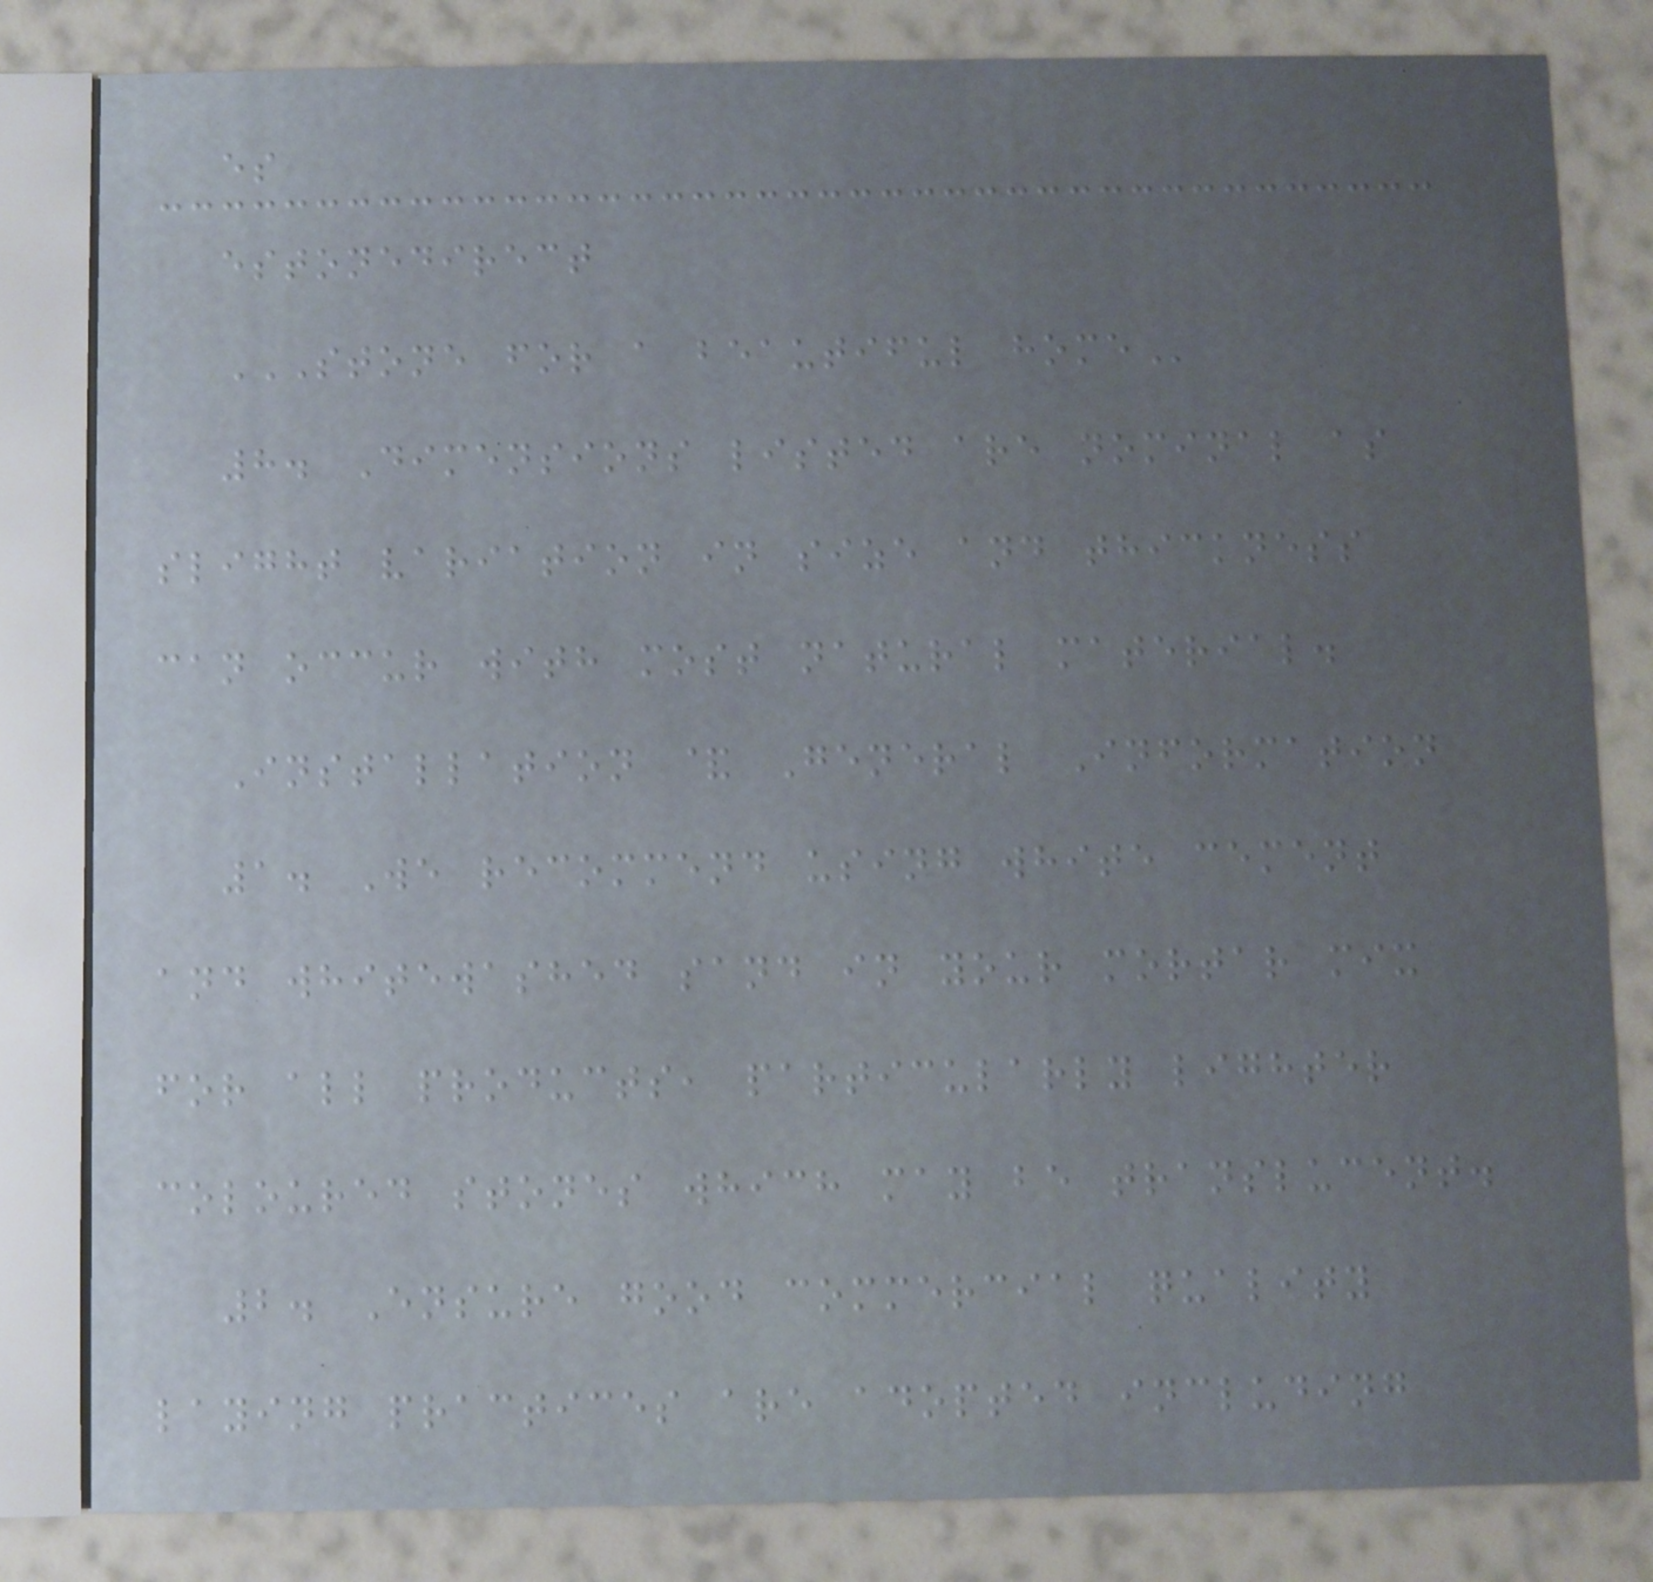es
estonedirect
STONE FOR A BEAUTIFUL HOME
8. Dimensions listed are nominal as
slight variation in size and thickness
can occur with most natural material.
Installation & General Information
1. We recommend using white cement
and whitewashed sand in your mortar mix
for all products, particularly lighter
coloured stones which may be translucent.
2. Ensure good commercial quality
laying practices are adopted including
